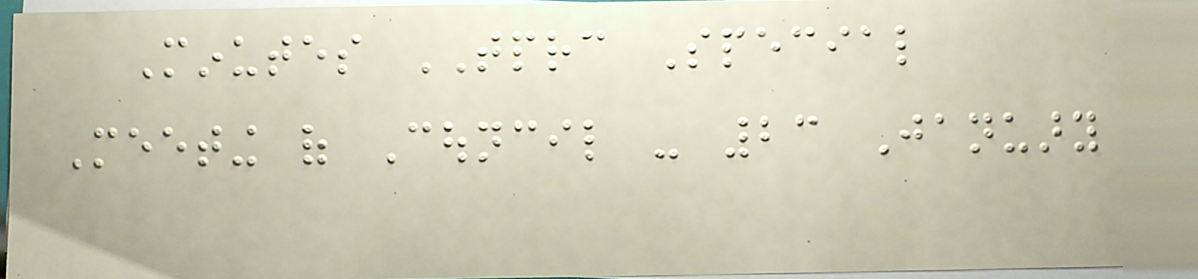Minutes TPRC Special
Meeting of Council - 23 January
